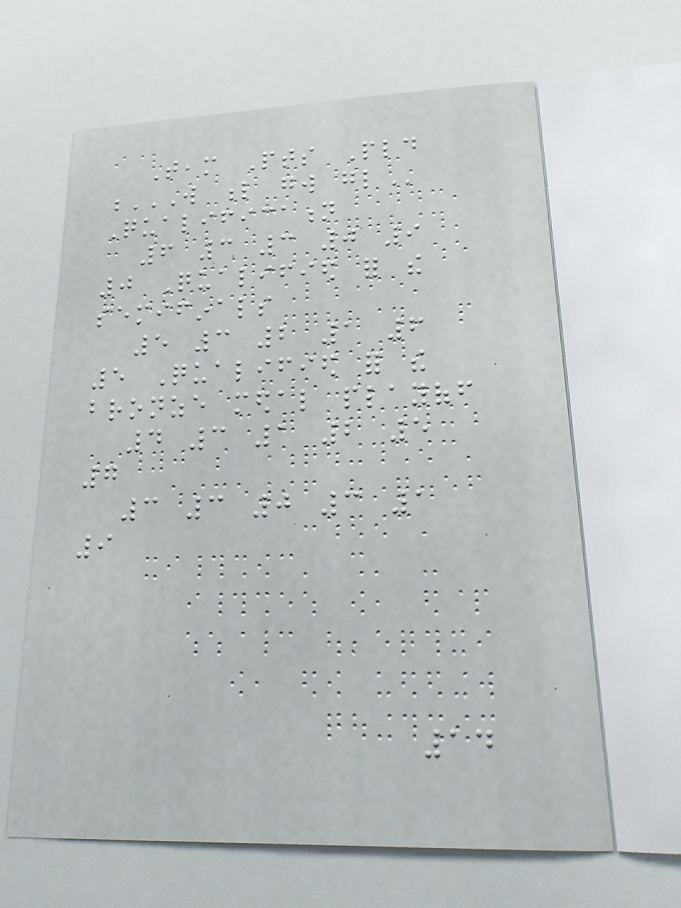Team Pts Pld
W L GW GL
Qualification
6 3 3 0 9
0 Qualified for the
semifinals
5 3 2 1 6
5 Qualified for the
bronze medal playoff
4 3 1 2 5
7
3 3 0 3 1
9
14
